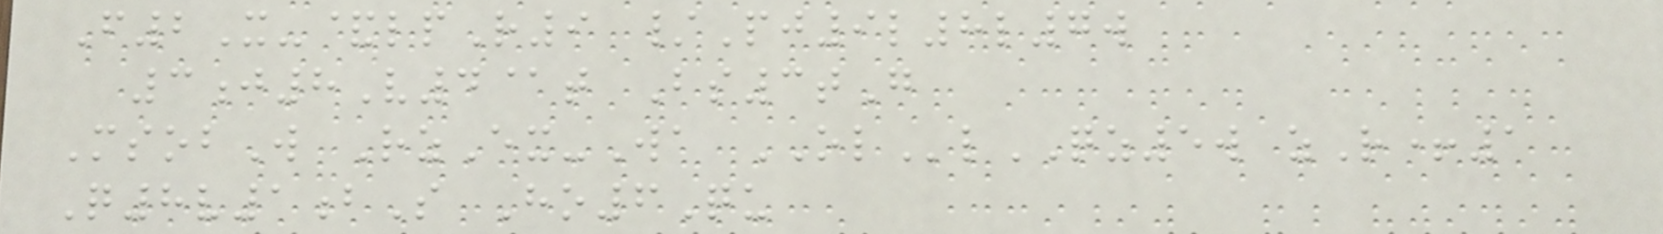F2X-&lpR9 /Pj9l8l7w
3j8V4@t Bs3tG
MsobW RzEx-Wa OLlQZ5w zR+1
Q8v1bS Ho6Qu
